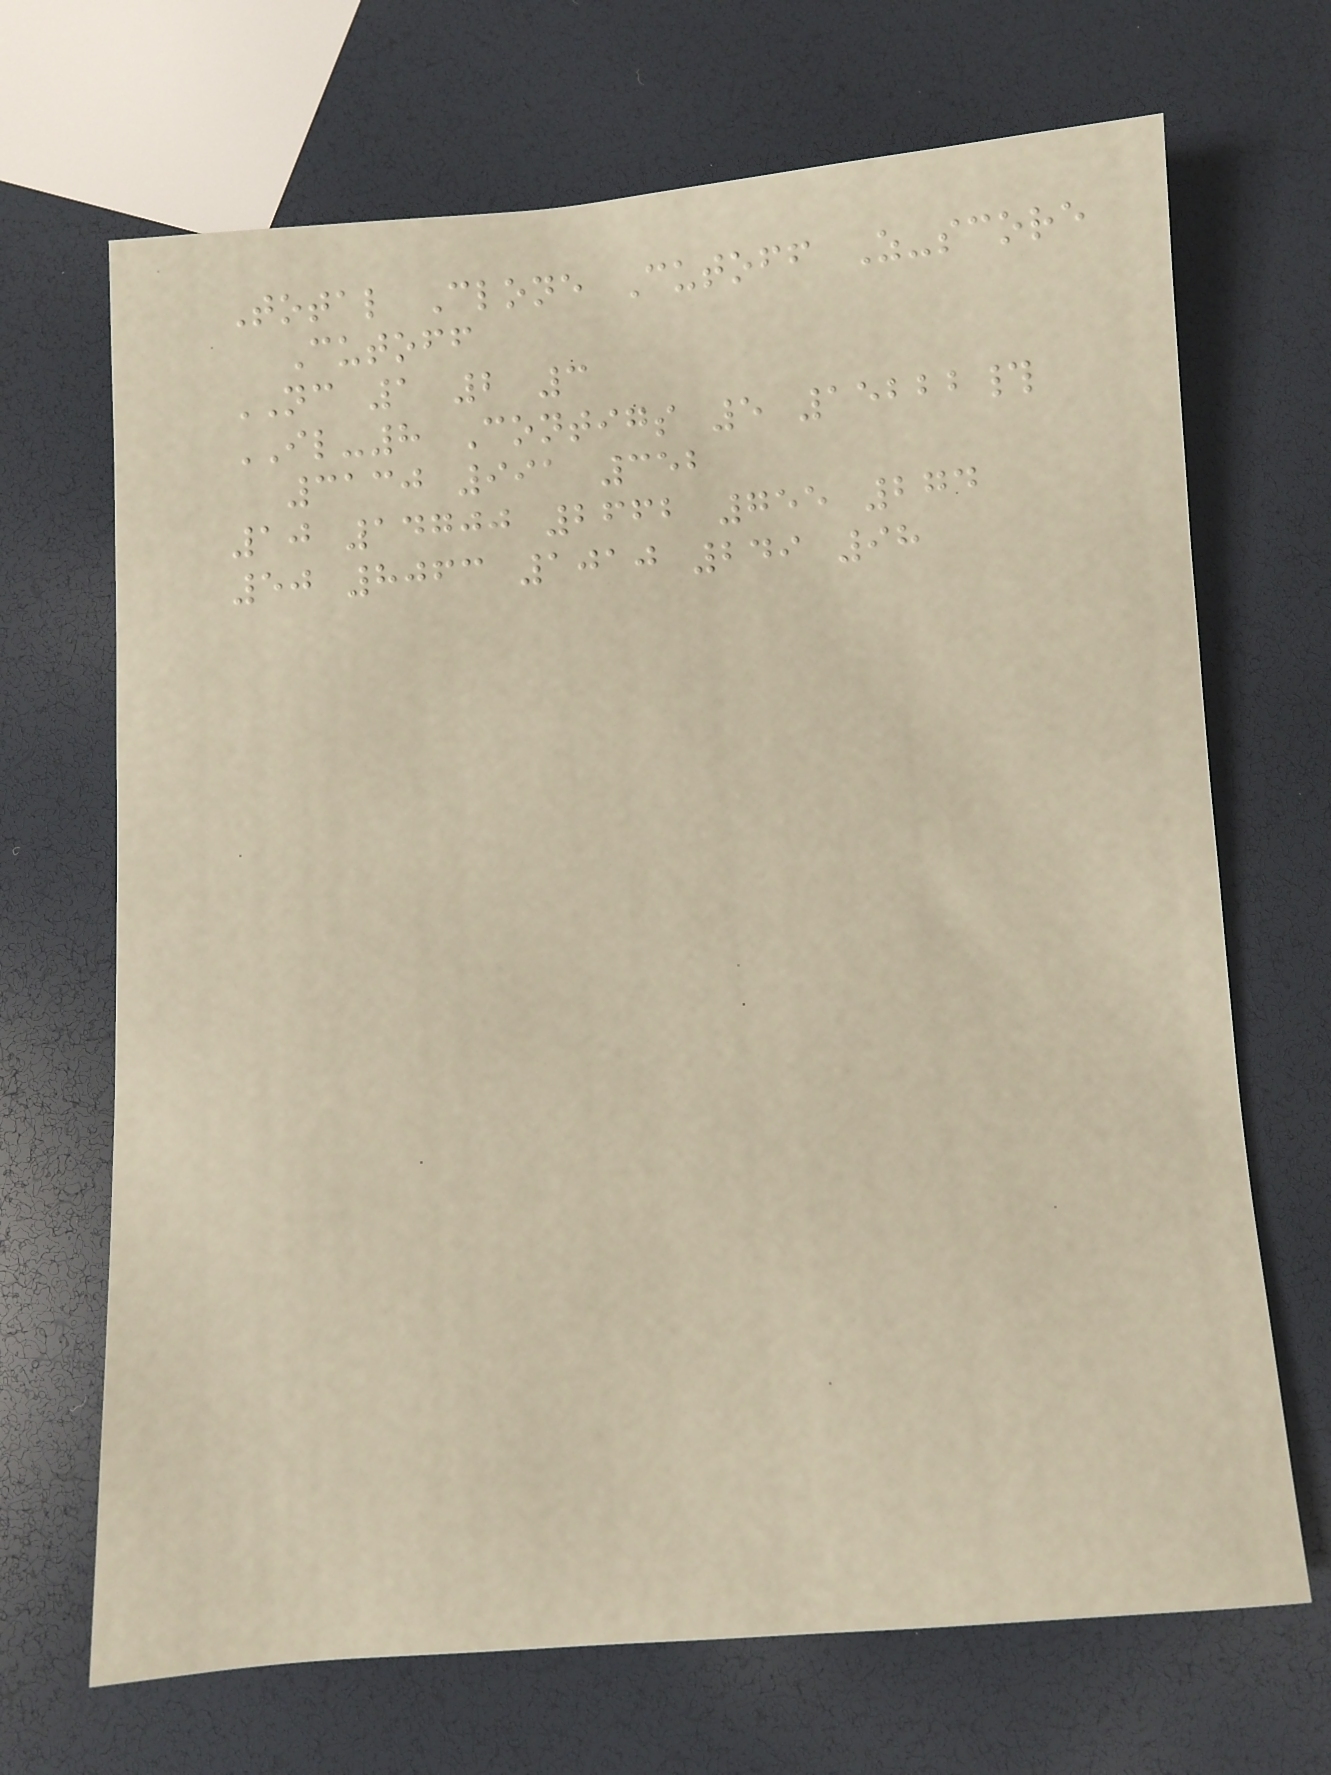Total Clone Cutoff Z-score
Cutoff
NC 1 2 3
IL-8 Contigs 5 15222#
3130 991 352
10 14700 2662 755 274
50 8063 1010 249 98
